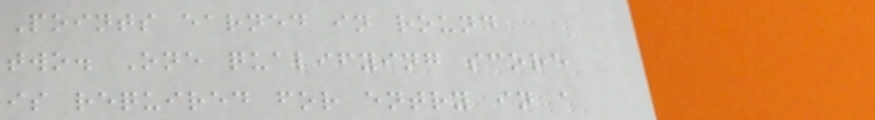Points earned in round
two. One qualifying score
is required for entry in a
